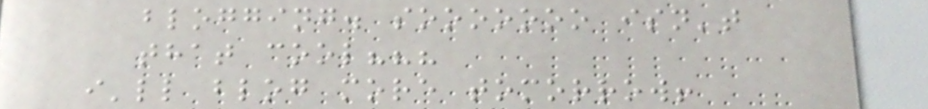blogging. sooooooo isn't
that cool???
i'll blog more tomorrow!
